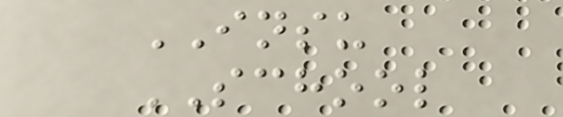INSU
SCHOOL
